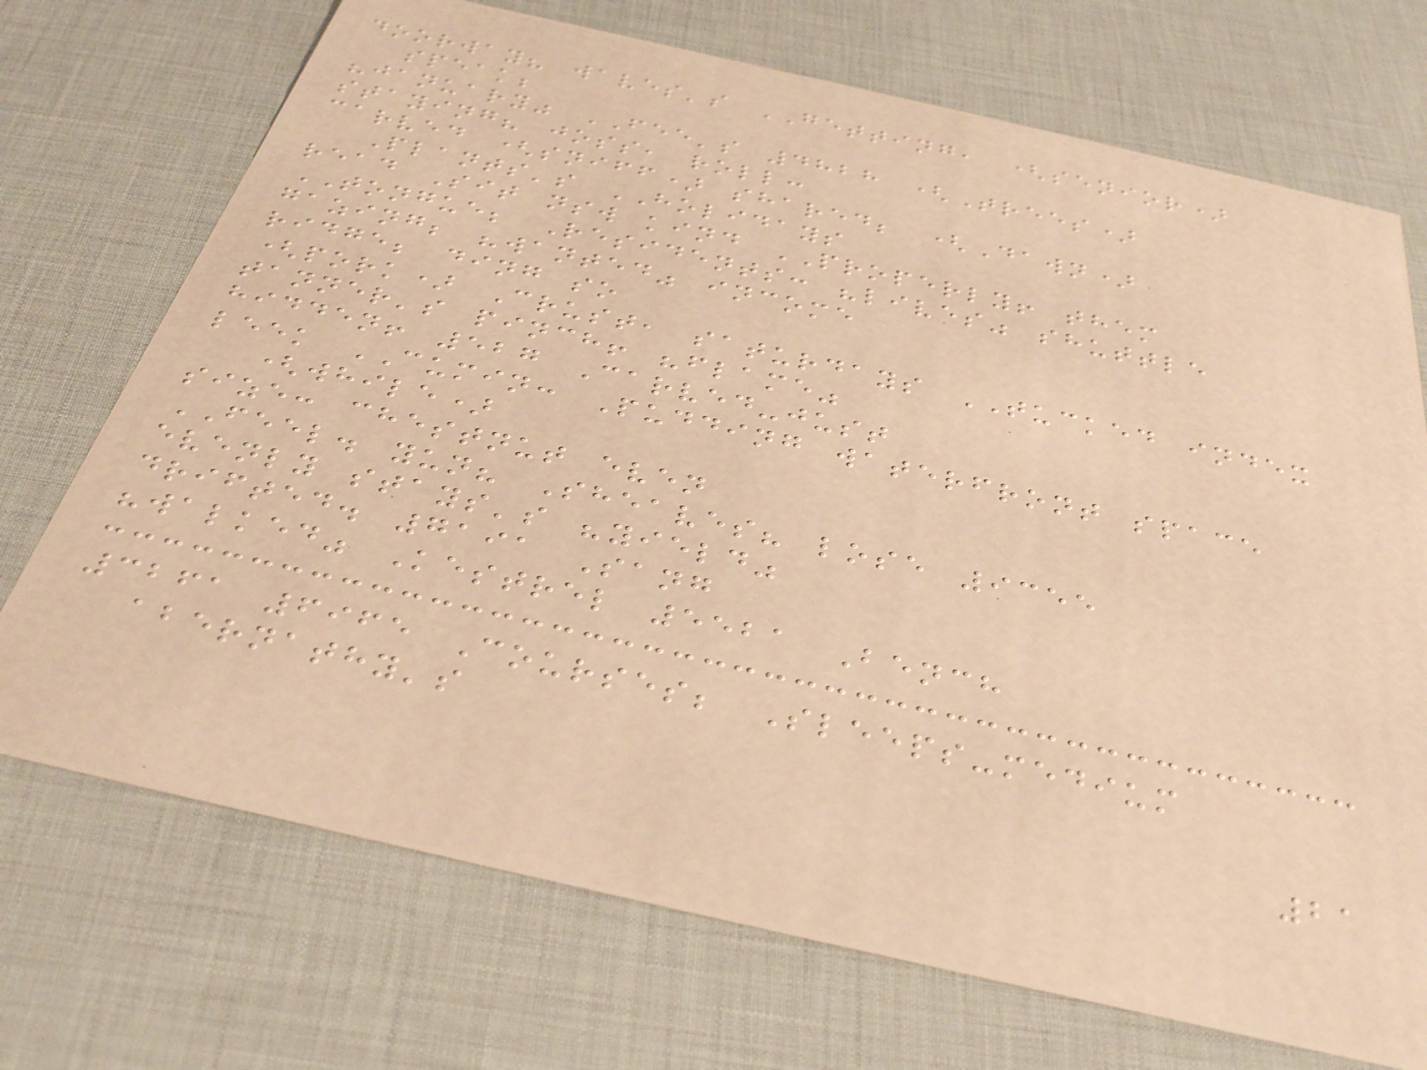doorway? waves's GETTING, (senior)
speak;
"january" FEE's 4828 (Trees)
staying? joss, roll:
carved (sniff) shared; (Dawn)
Plants's HOLIDAYS
read Sit nsw kind PROPERLY! them
TONGUE; Residents: "lives" shuttle
gazing; "wanted" income
ridge; ding so
(pork) Crust, saturdays TUCKED index
tanner's pinch! "flame"
hidden! 527 Carved-just
leek CUMIN: Pudding waterfront space
(while)
size: chestnut even
FEEL. yun? Sheaves? lose 9355
evenly stays's "yield"
drifted. 7191 Sang
"walked" Kestrel 5521 Bench
3261 6965 Courses; Sleeps-medium
abernathy's
21
